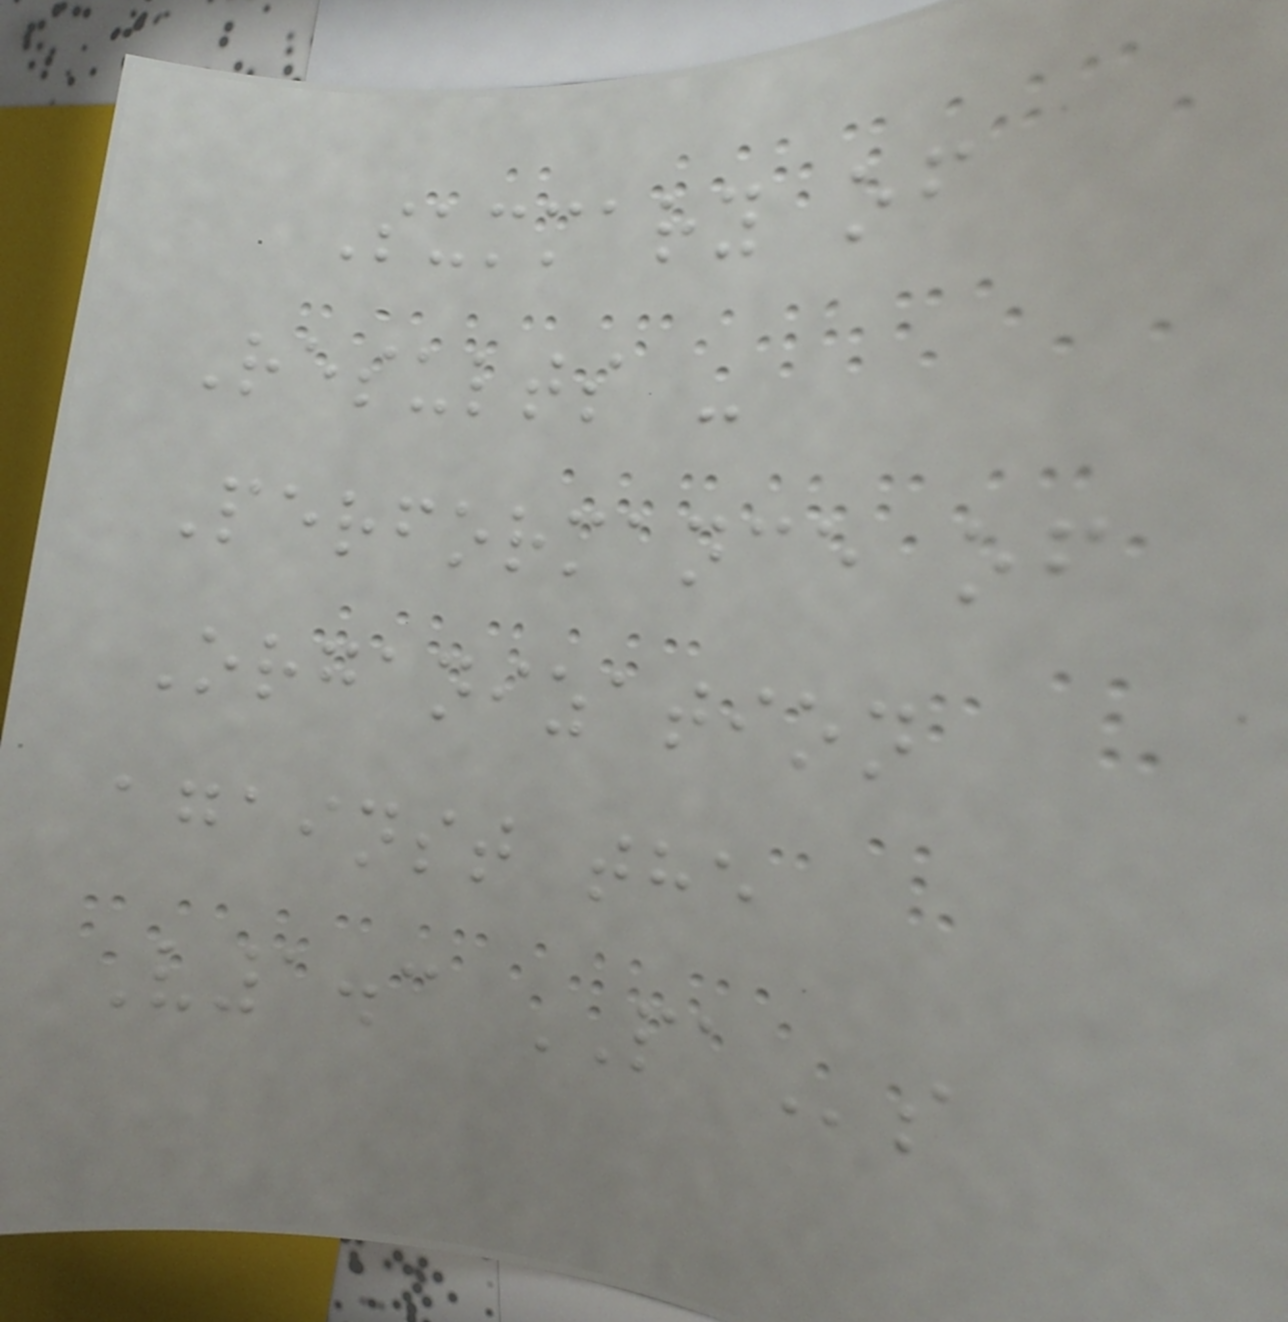Summary of
Results -
Performance of
Organization
against the
V1.3 PAs
